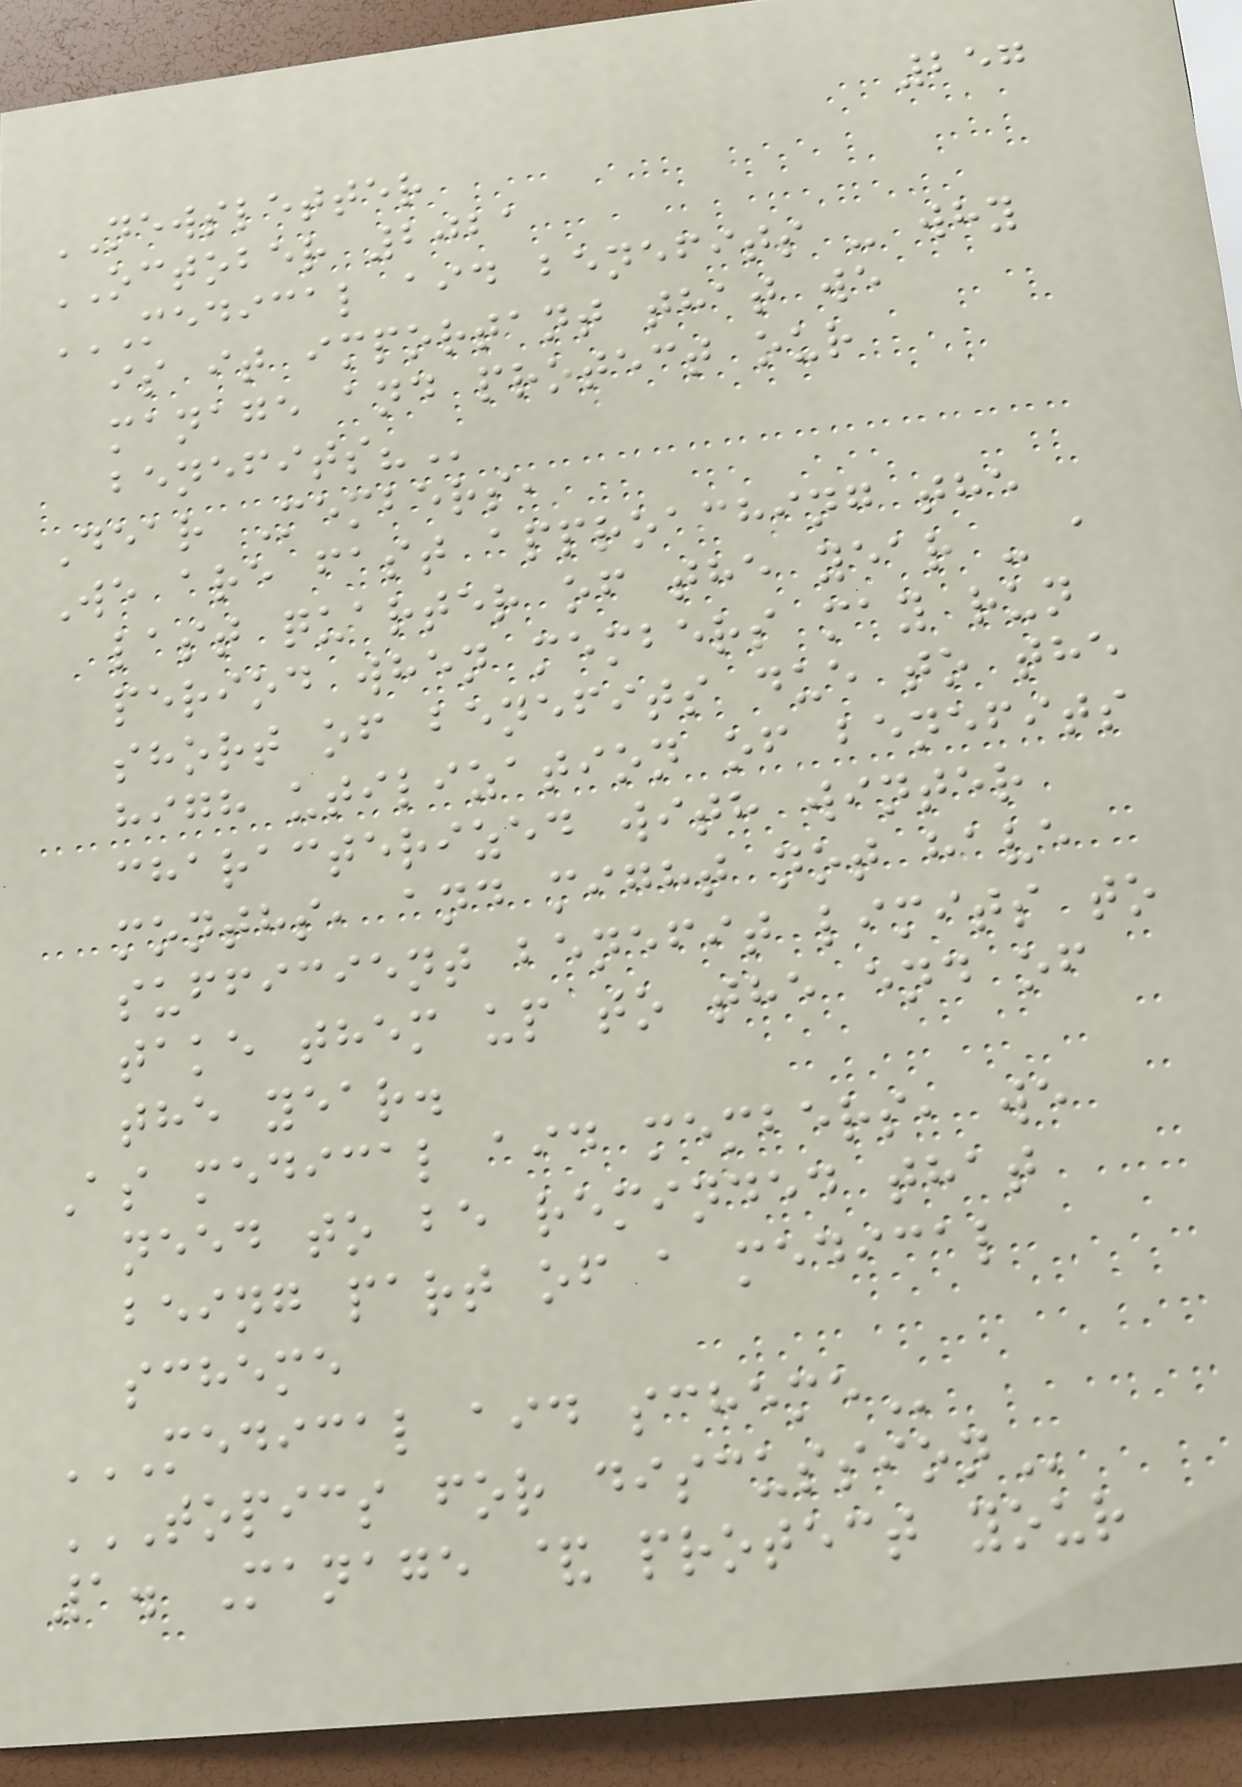257
NEWSLETTER
OCTOBER 2021
MEDICAL AID BENEFITS - WHY
IS IT IMPORTANT THAT WE
MANAGE AND PROTECT OUR
BENEFITS?
Dear Members,
We are fast approaching the
last quarter of the year - a
period when members may run
short of benefits due to the
high utilization of benefits
characterized with winter
months, and might not have
sufficient benefit limits to
take them up to the end of
the year.
As medical aid members, we
need to be reminded that
being part of a medical
scheme
MEDICAL AID SCHEME
TOPICS FOR DISCUSSION
1. Manage & protect your
